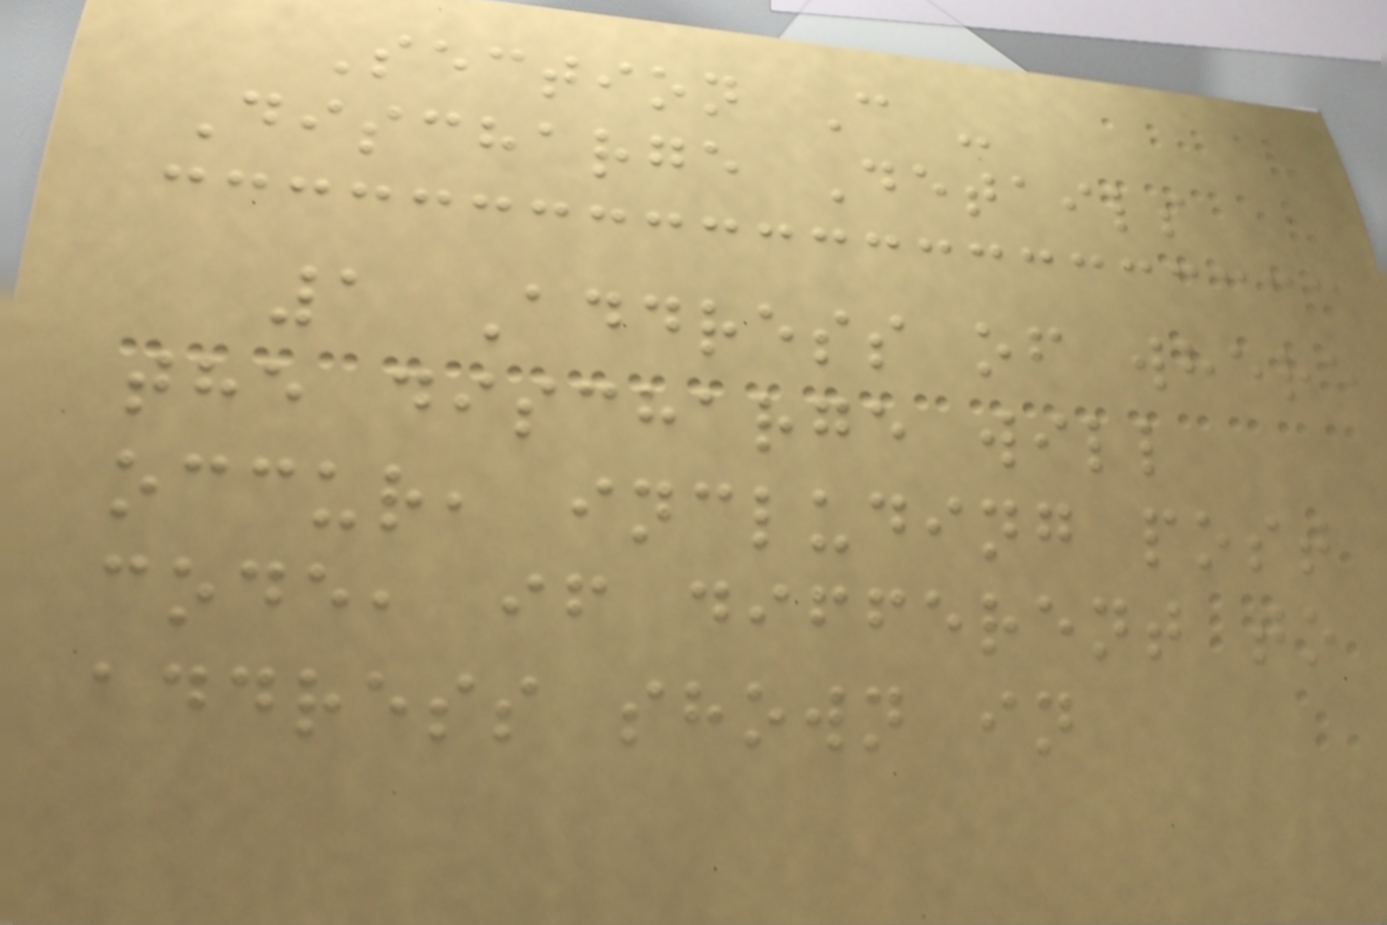Section C -
Discharge Details
1 Address of where
the discharge will
occur, including post
code, if different to
address shown in
